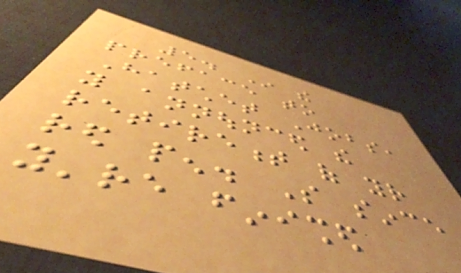5. In the
preface to
Hatchet Jobs,
you announced the
retirement of your
red pen. So since
you're finished
